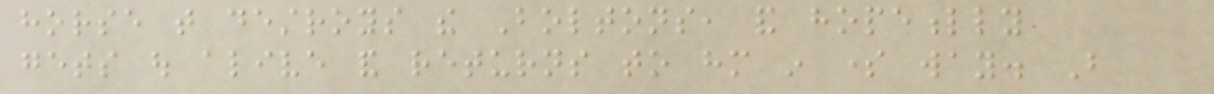horse that destroys the Boltons, and hopefully
gets out alive and returns to him in some way. But
